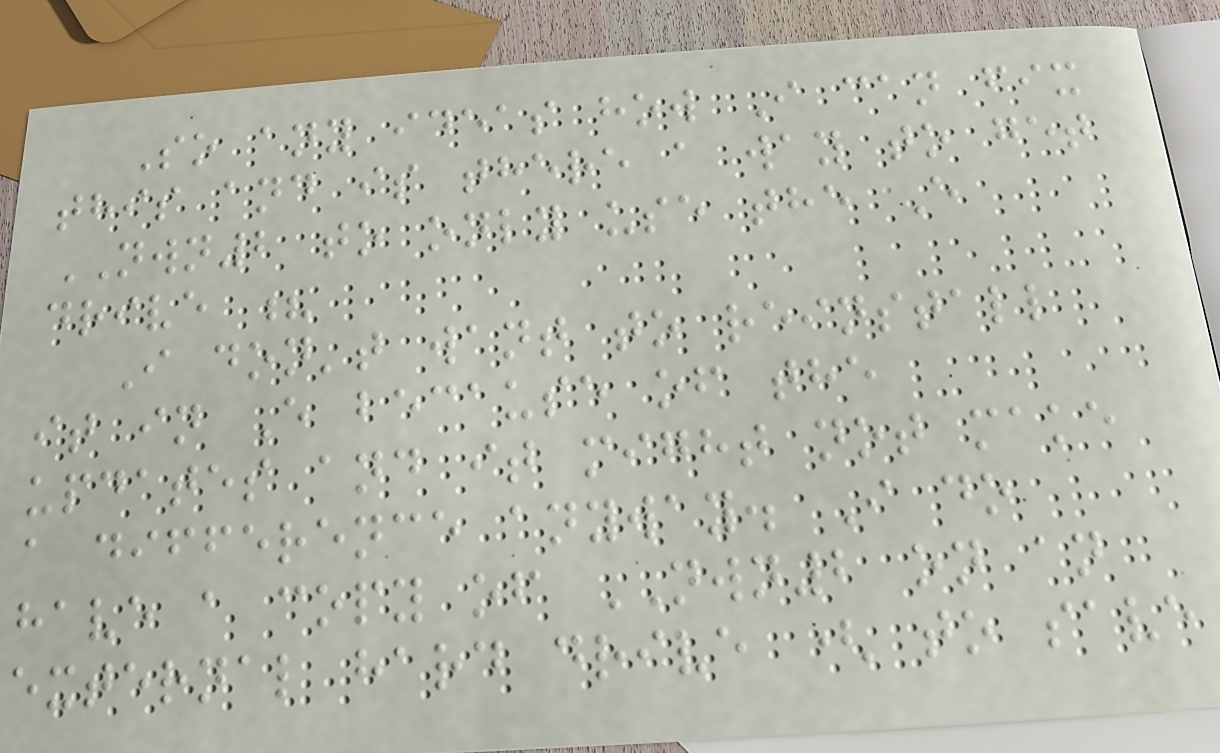So any ideas how I can fix
this and is there a way to get
NWN2 to only use the E
drive ?
I don't want to reinstall
it in E because of the
updates and it might not make
a difference anyway. I do
have a copy of NWN2 on an
external hard drive ( to save
